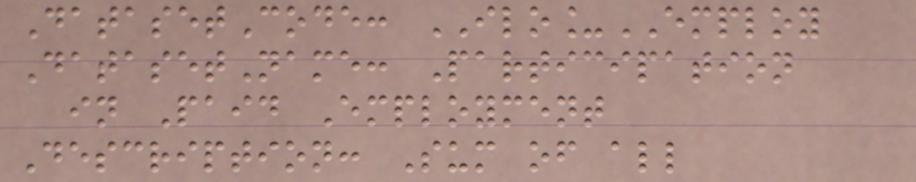DatasetCode: ILO_EMPLOY
DatasetName: Participation
in Paid Employment
Description: Sum of all
